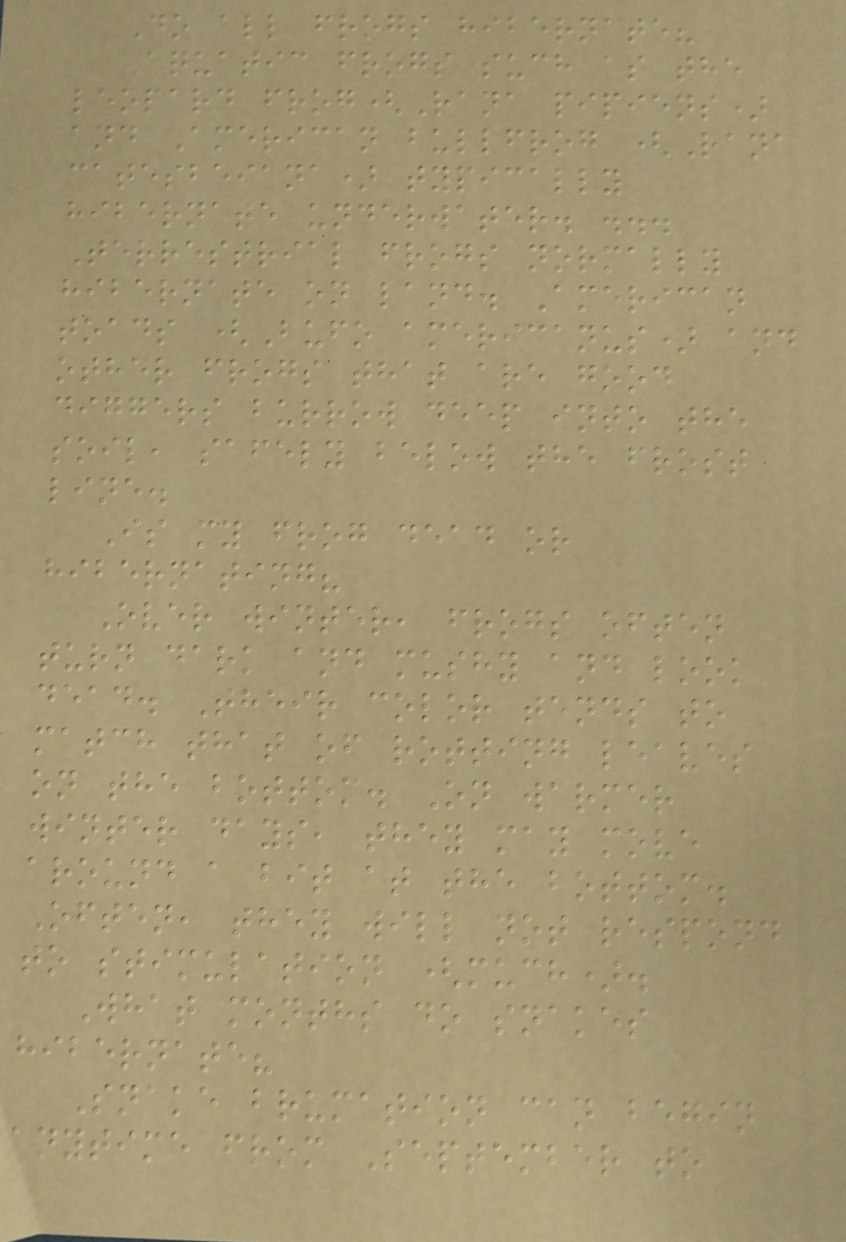Do all frogs hibernate?
Aquatic frogs such as the
leopard frog(Rana pipiens)
and American bullfrog (Rana
catesbeiana) typically
hibernate underwater. ...
Terrestrial frogs normally
hibernate on land. American
toads (Bufo americanus) and
other frogs that are good
diggers burrow deep into the
soil, safely below the frost
line.
Is my frog dead or
hibernating?
Over winter, frogs often
turn dark and mushy and look
dead. Their color tends to
match that of rotting leaves
on the bottom. On warmer
winter days, they may move
around a bit at the bottom.
Often, they will not respond
to stimulation (much).
What months do snakes
hibernate?
Snake brumation can begin
anytime from September to
